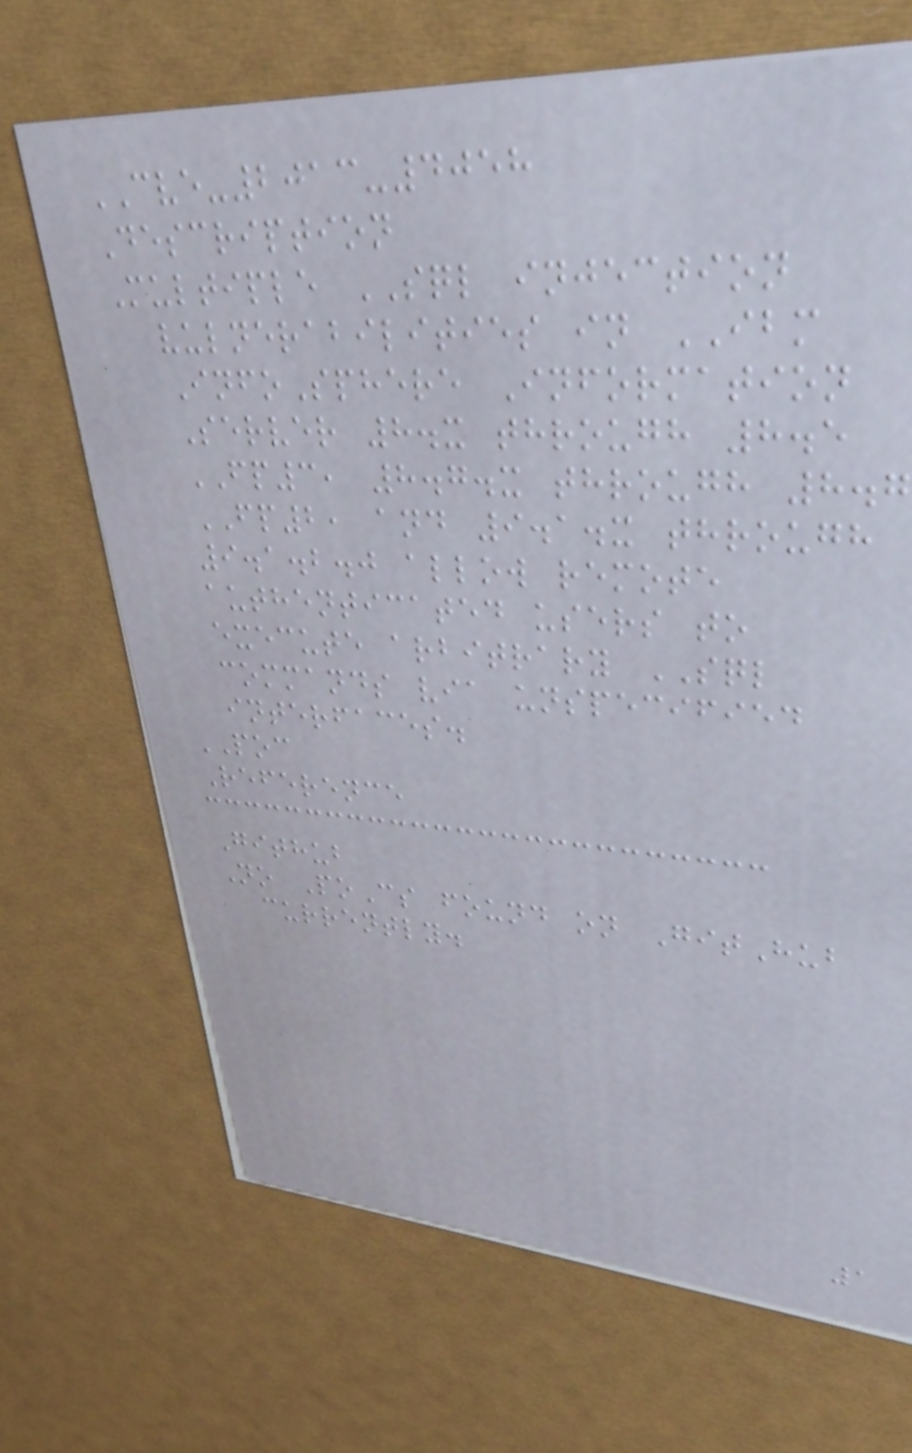CVE-2013-4058
Description
Multiple SQL injection
vulnerabilities in IBM
InfoSphere Information
Server 8.x through 8.5
FP3, 8.7.x through 8.7
FP2, and 9.1.x through
9.1.2.0 allow remote
authenticated users to
execute arbitrary SQL
commands via unspecified
interfaces.
POC
Reference
Github
No PoCs found on GitHub
currently.
1
